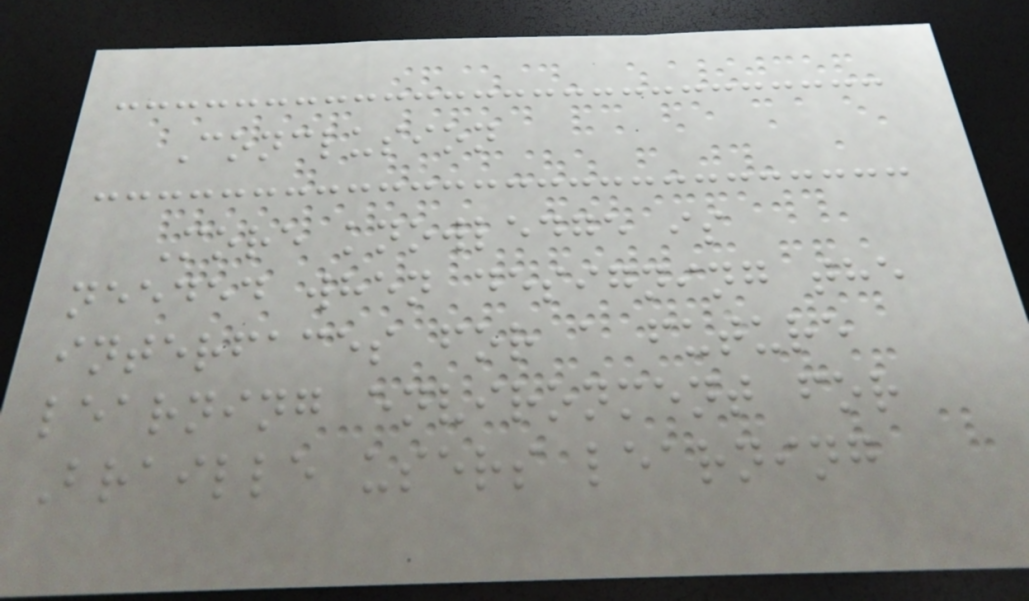Conclusion
More knowledge is
needed when designing the
interfaces for a future
learning environment for
Braille users learning
